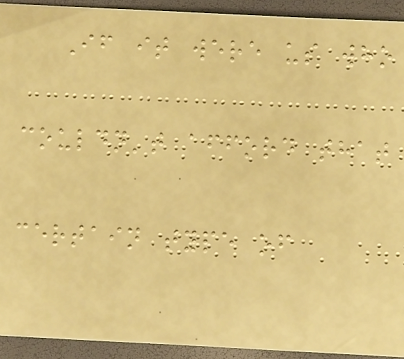If it were us who
couldn't afford that
certain type of
